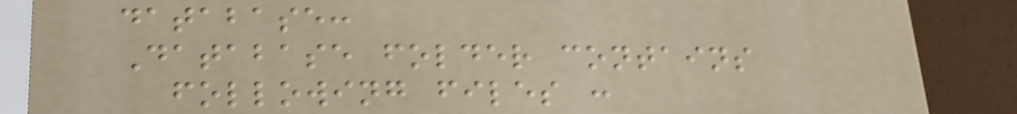database:
Database folder contains
following files :
